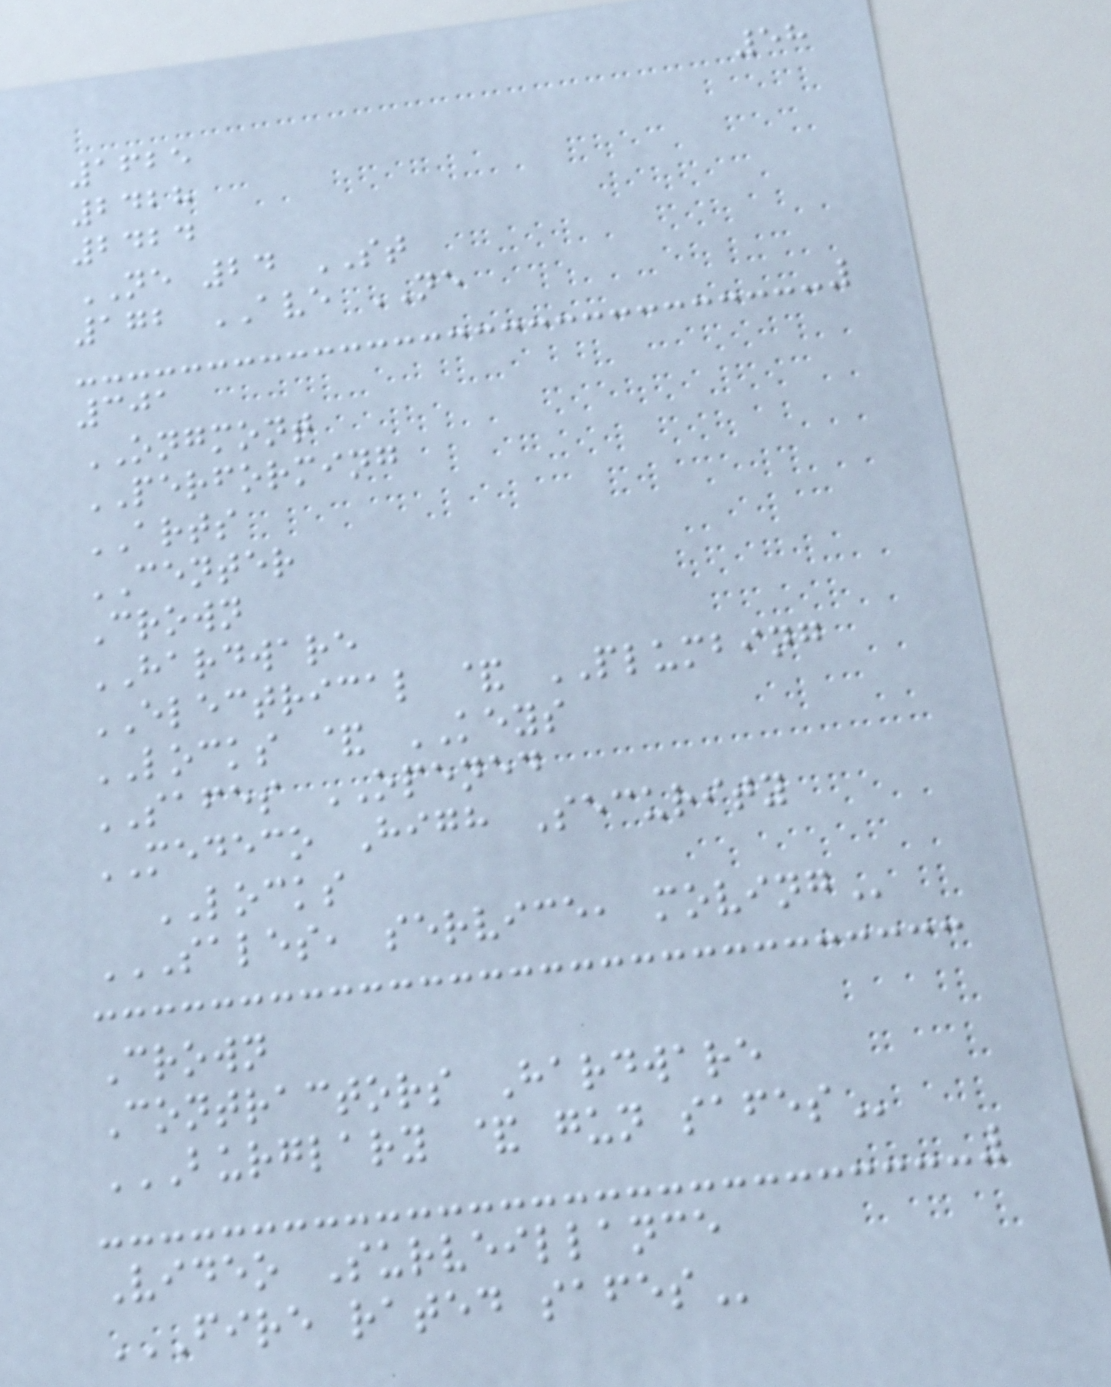58
1625
2428
2424
NE 24 ST
172 AVE NE
301
ONGMONT
PERFORMING
ARTS
CENTER
Crown
HARDWARE
ELECTRICAL & PLUMBING
LOCKS & KEYS
SAFES OPENED
MEDECO High Security
LOCKS
SALES, SERVICE, MOVING
Crown
Contractors Hardware
BURGLARY & GUN SAFES
Video Surveillance
FIRE RATED SAFES
